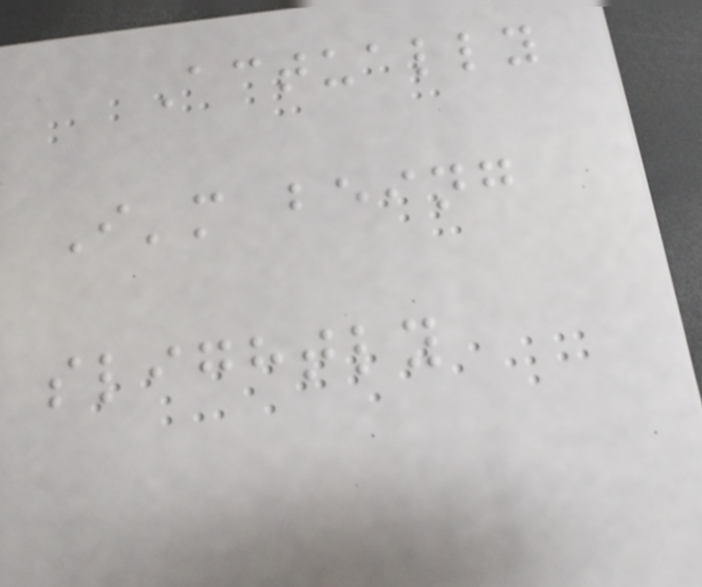Actually
I'm being
slightly
